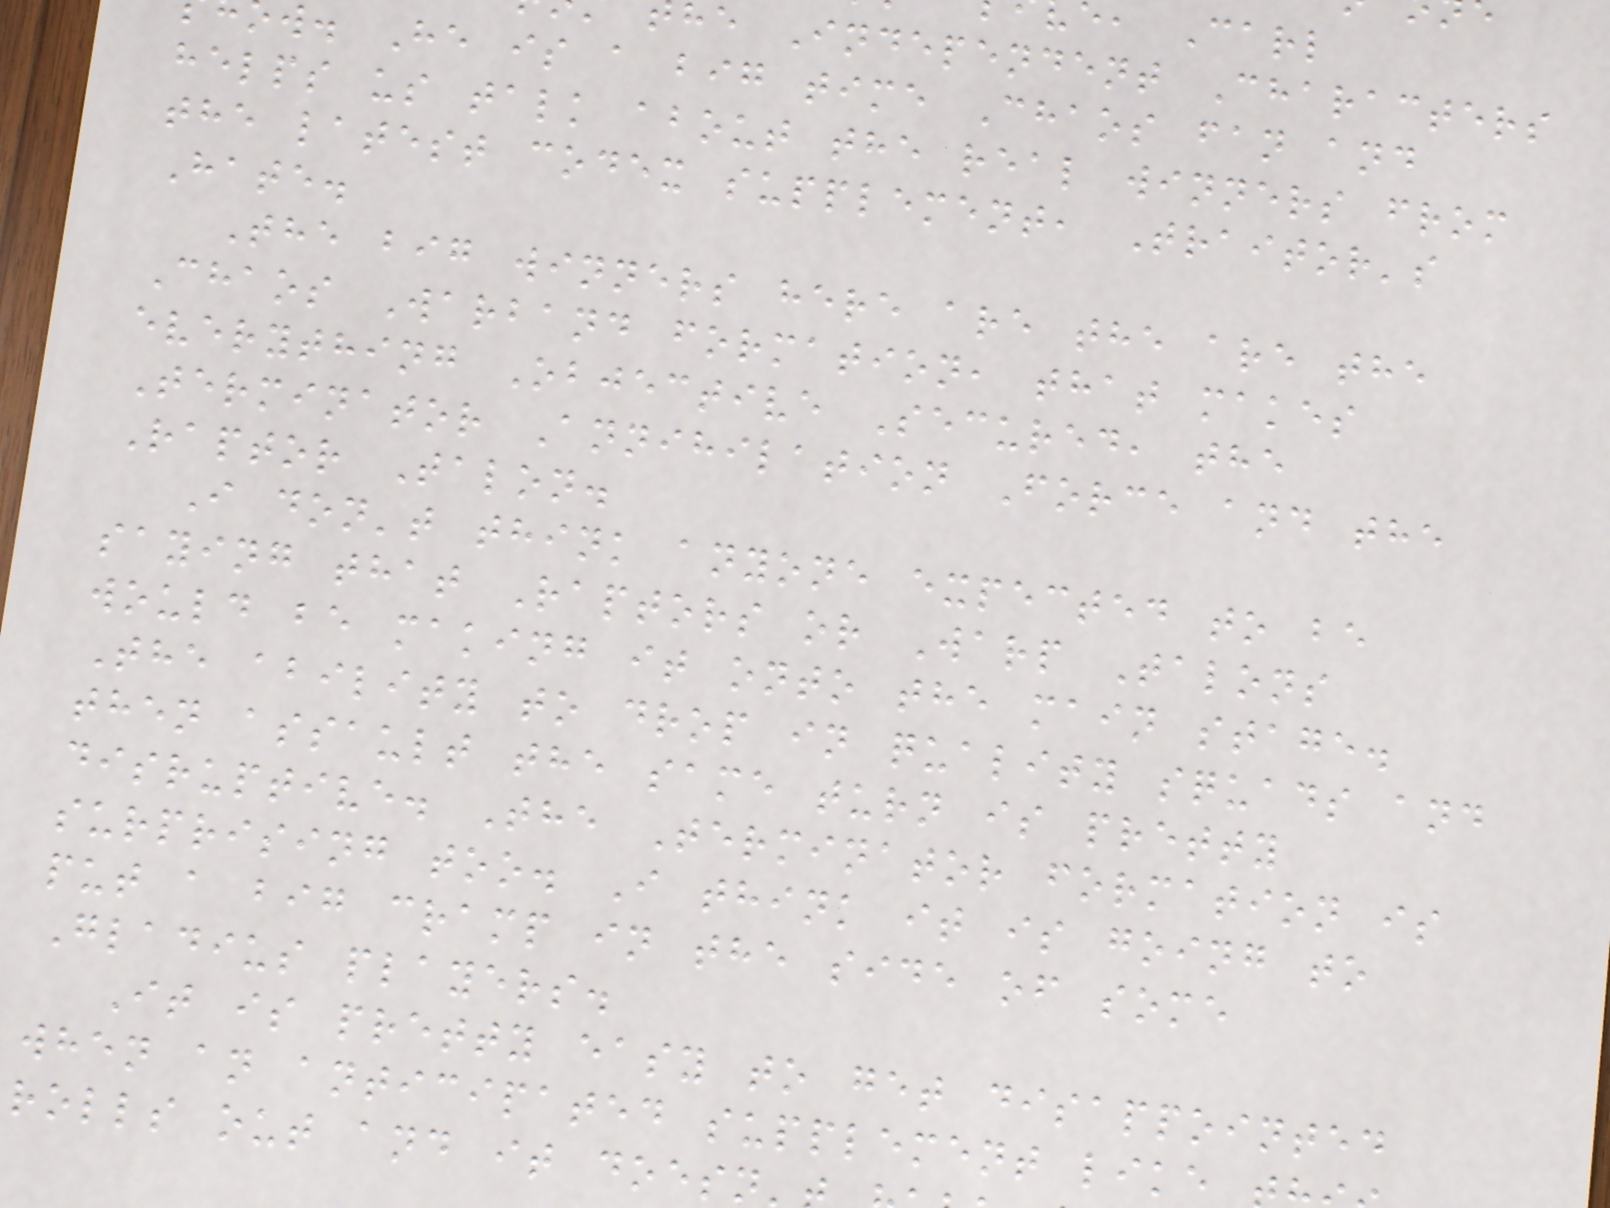he Independent Characters
w. He is a big time Chaos fan and
helps us talk about the real winners from
the latest codex supplement, Traitor's
Hate.
The big winners here are the are the
Chaos Warband formation, that makes
everything Objective Secured, the
Terminator Annihilation Force and the
Raptor Talon.
I don't think anyone expected to be
saying that Raptors or Warp Talons
would be making it onto the main stage.
The ability to drop in quality squads and
then assault the same turn is pretty
disruptive. The Terminator formation is
surprising too. I think it is going to
put a big cramp in the side of some
Gladius players.
It is pretty easy to get disappointed
when an anticipated supplement like
rolls out and it doesn
